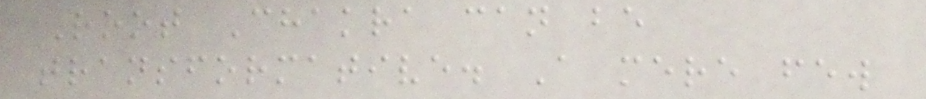Root Chakra can be
transformative. A mere few
